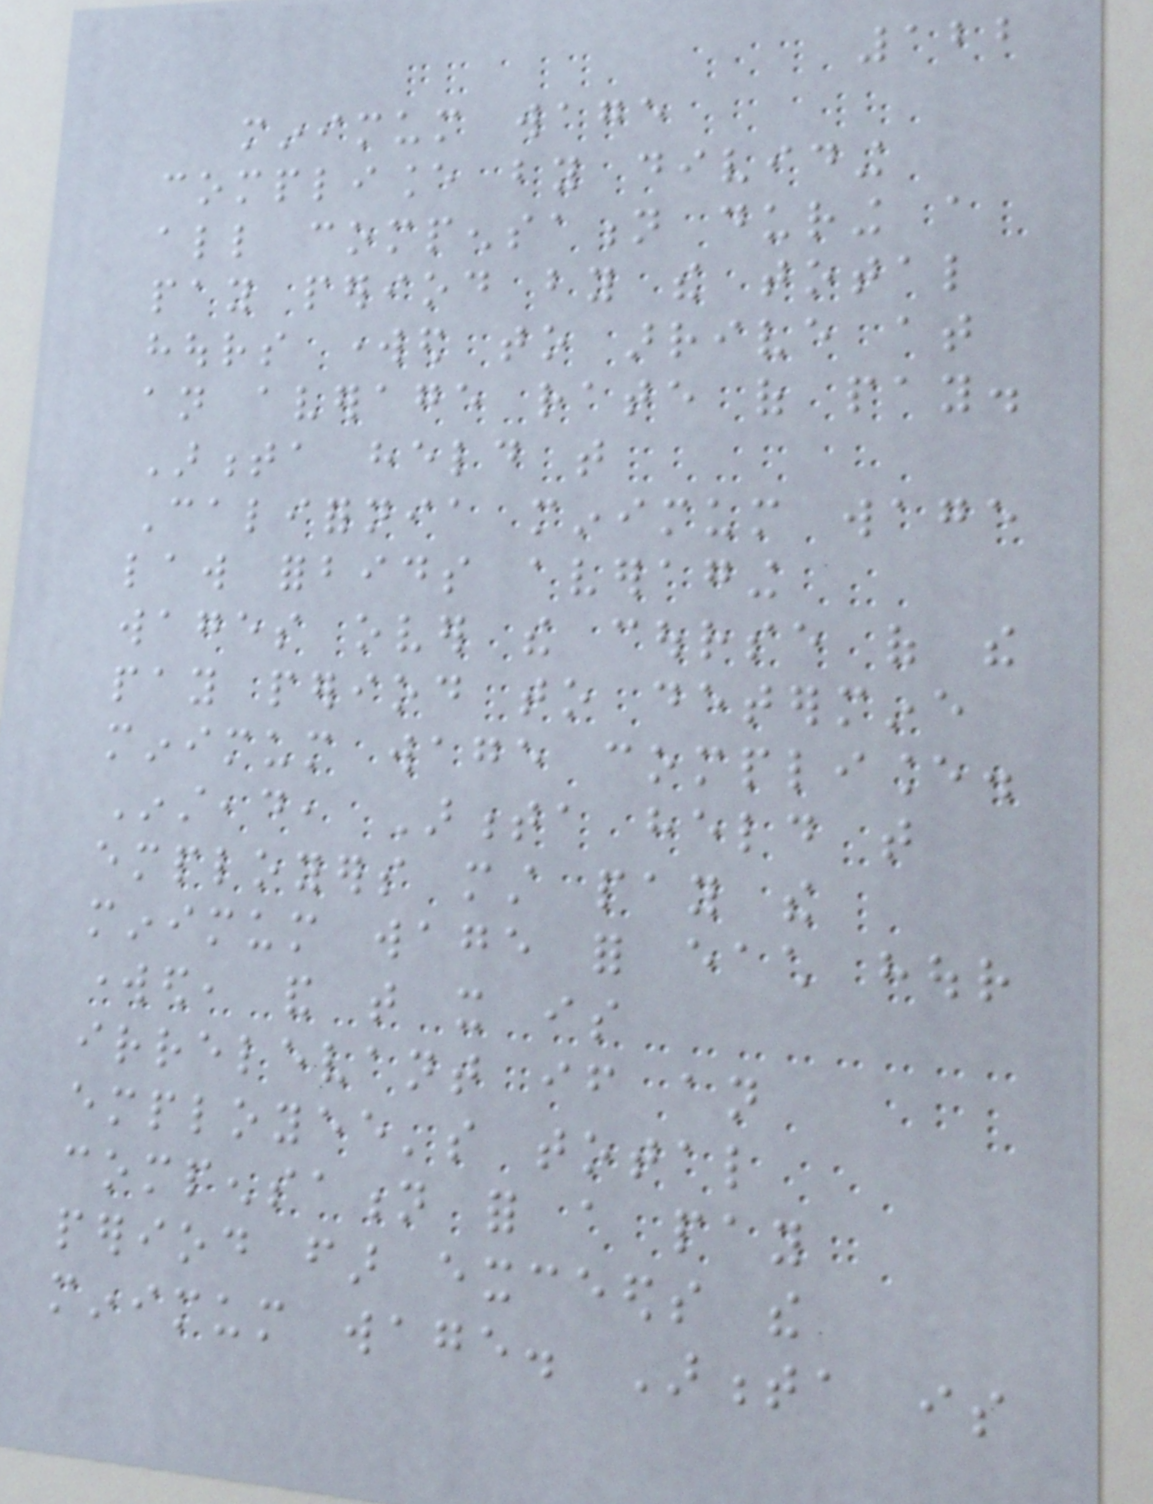122
minimum wage
compliance by dividing
all compensation during a
pay period by the total
hours worked to arrive at
an average rate of pay.
Armenta held that
California minimum wage
law forbids averaging
wages over the course of the
pay period to determine
minimum wage compliance.
Instead, Armenta held that
employers must pay the
minimum wage for each hour
worked, and that it is
irrelevant if an
employee's total
compensation for a pay
period far exceeds the
minimum wage. Armenta is
